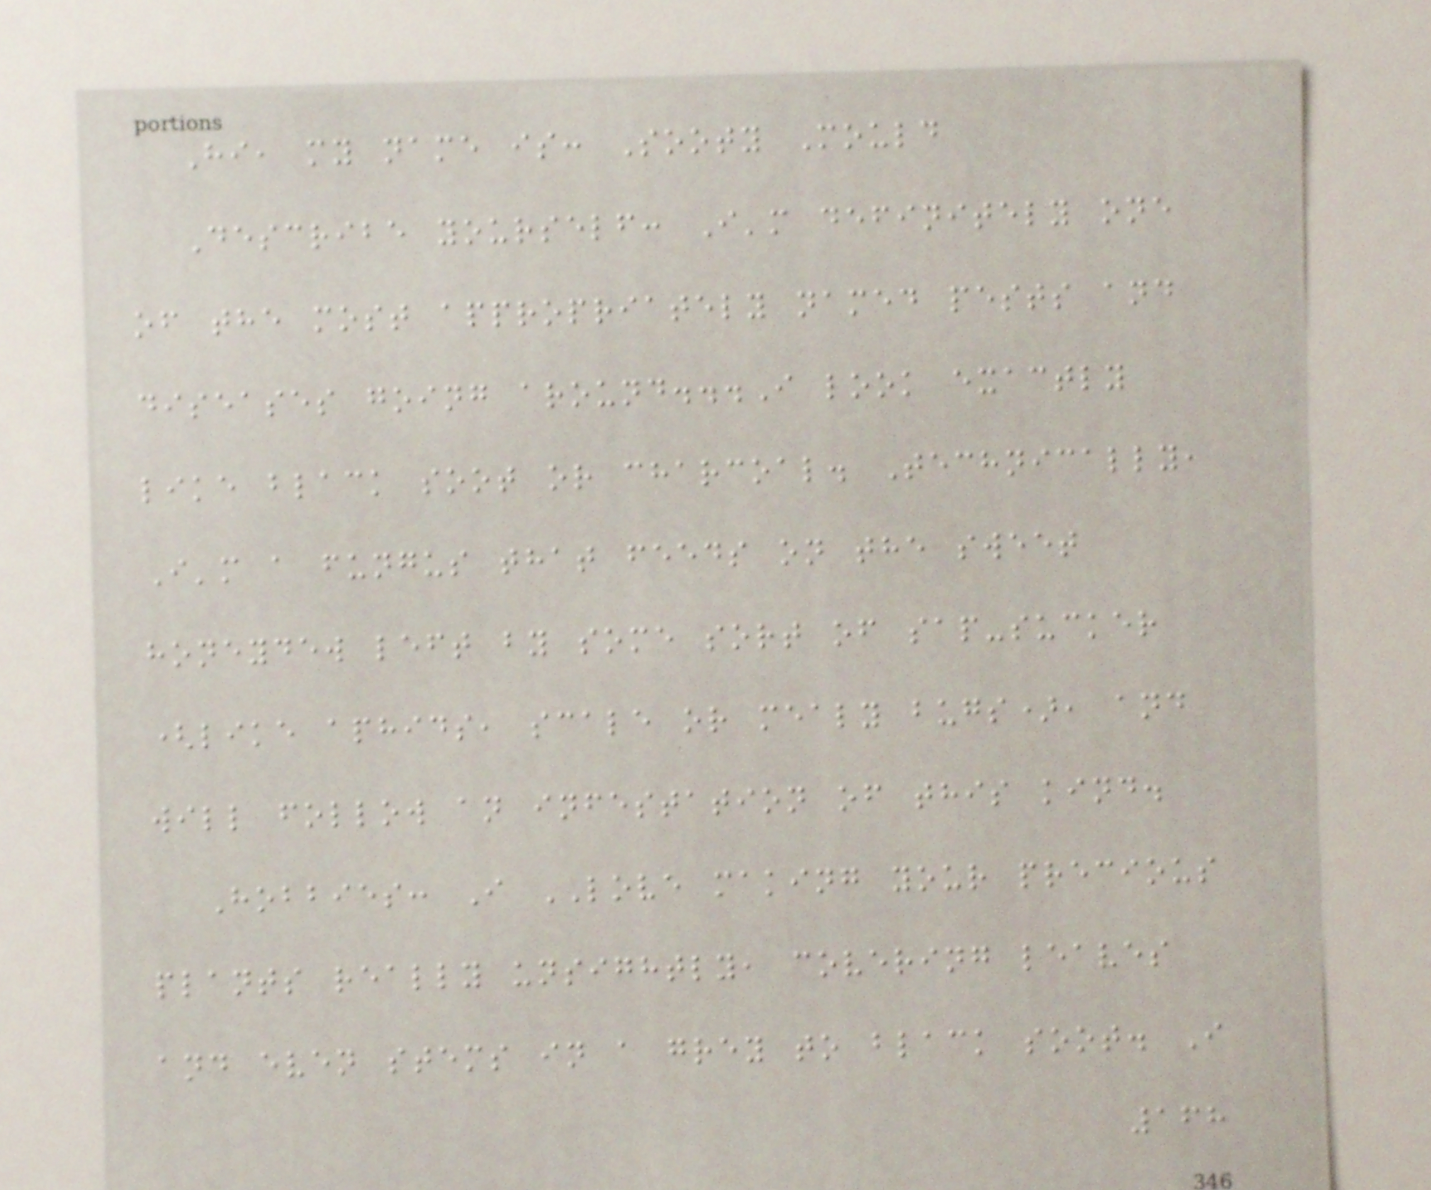Hi, my name is: Sooty Mould
Describe yourself: I'm definitely one
of the most appropriately named pests and
diseases going around...I look exactly
like black soot or charcoal. Technically,
I'm a fungus that feeds on the sweet
honeydew left by some sort of sap-sucker
(like aphids, scale or mealy bugs), and
will follow an infestation of this kind.
Hobbies: I LOVE making your precious
plants really unsightly, covering leaves
and even stems in a grey to black soot. I
168
